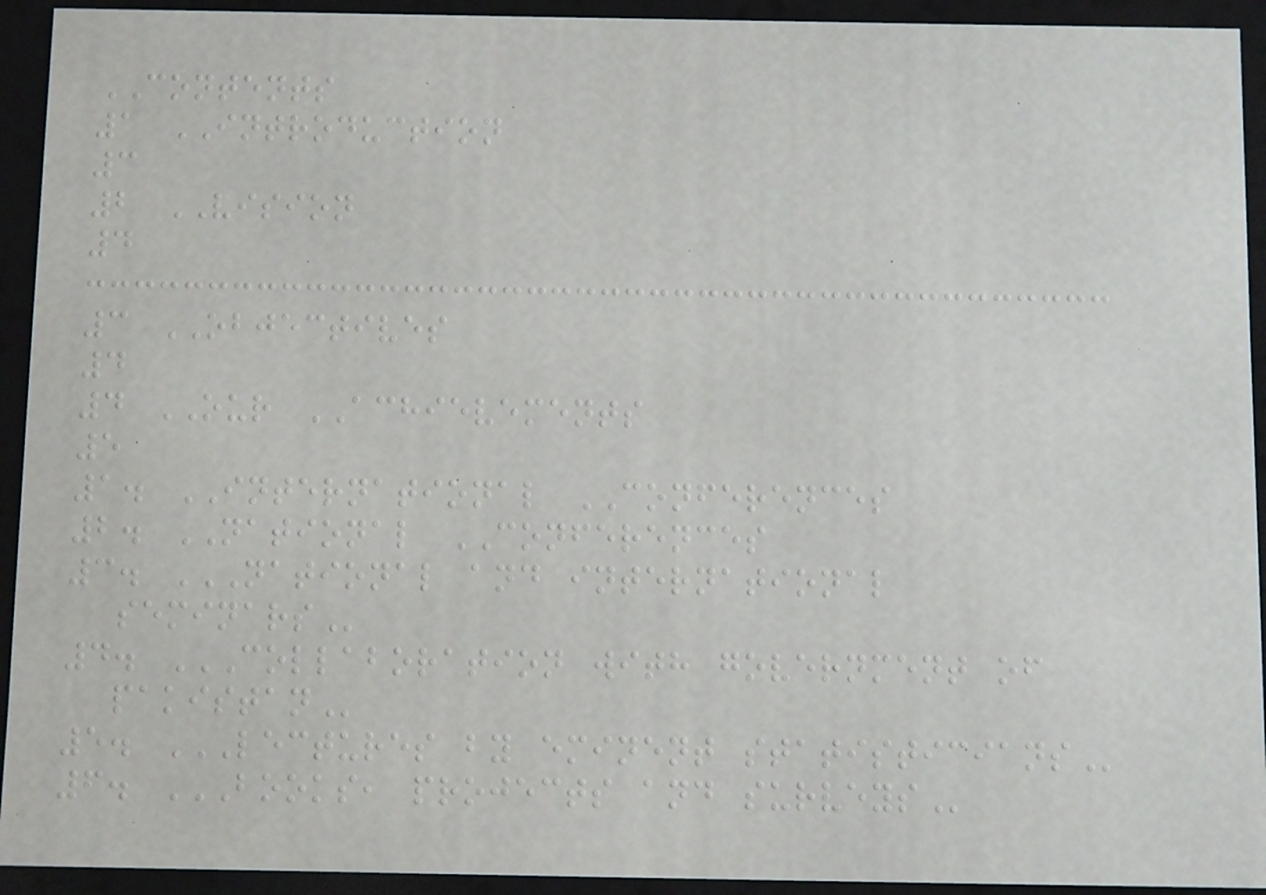CONTENTS
1 INTRODUCTION
3
2 VISION
4
3 OBJECTIVES
4
4 OUR ACHIEVEMENTS
5
1. INTERNATIONAL CONFERENCES
2. NATIONAL CONFERENCES
3. NATIONAL AND INTERNATIONAL
SEMINARS
4. COLLABORATION WITH GOVERNMENT OF
PAKISTAN
5. LECTURES BY EMINENT STATISTICIANS
6. BOOKS, PROJECTS AND SURVEYS
